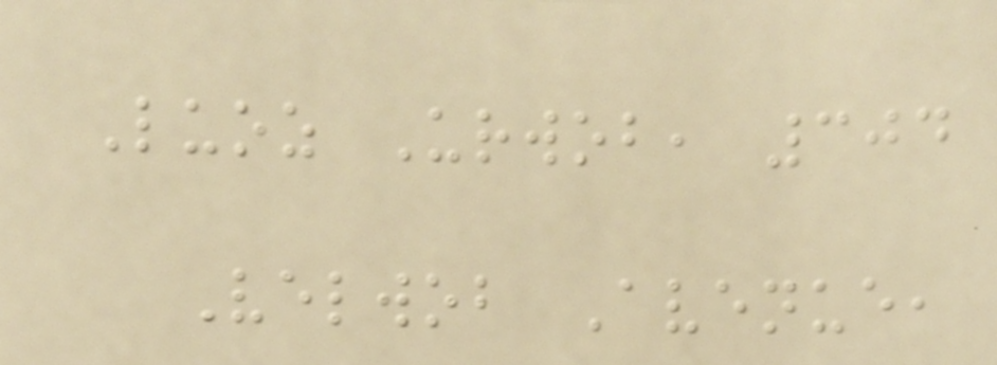Luoz Urwob, 304
Velwob Avenue,
